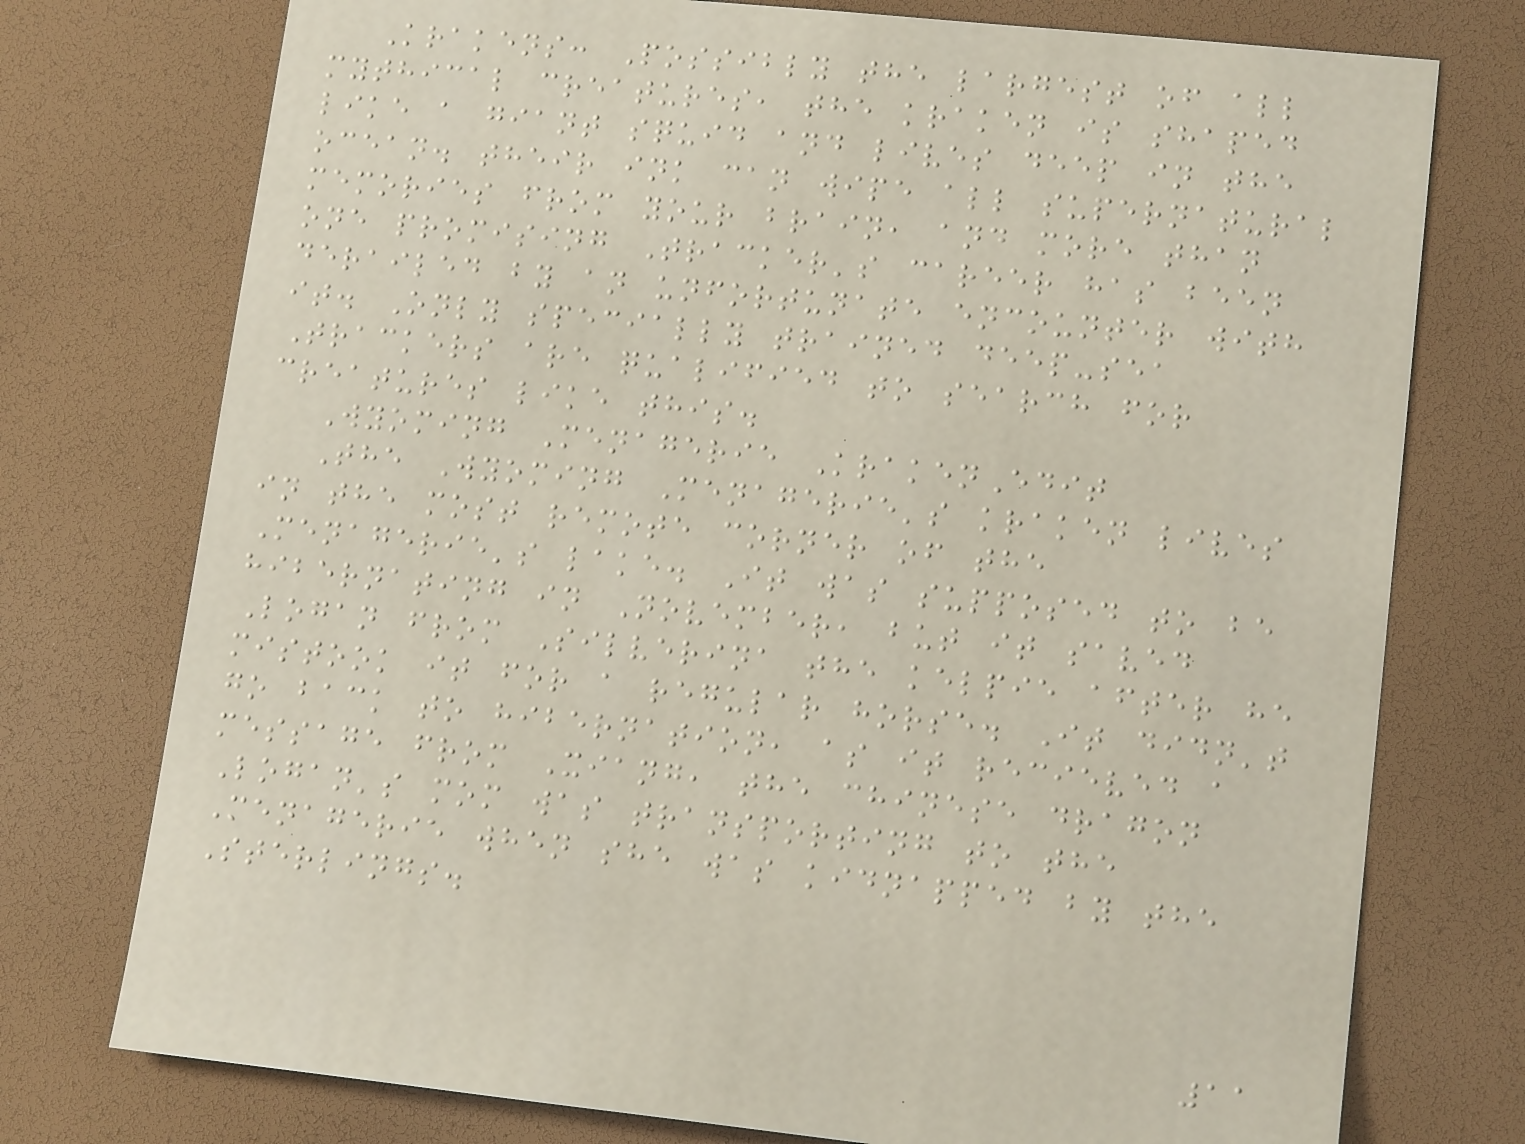Krakens: Possibly the largest of all
mythical creatures, the kraken is shaped
like a giant squid and lives deep in the
ocean. their ink can wipe all supernatural
memories from your brain, and more than
one promising Tracker's career has been
derailed by an unfortunate encounter with
it. Only specially trained deep-sea
Trackers are qualified to search for
creatures like this.
Wyoming Menagerie KrakenEdit
The Wyoming Menagerie's kraken lives
in the most remote corner of the
Menagerie's lake. It was supposed to be
hibernating in November, but it saved
Logan from Silverina the kelpie after he
mistook it for a regular horse. It didn't
go back to hibernation, as it recieved a
message from Xiang, the chinese dragon
Logan's mom was transporting to the
Menagerie when she was kidnapped by the
Sterlings.
11
